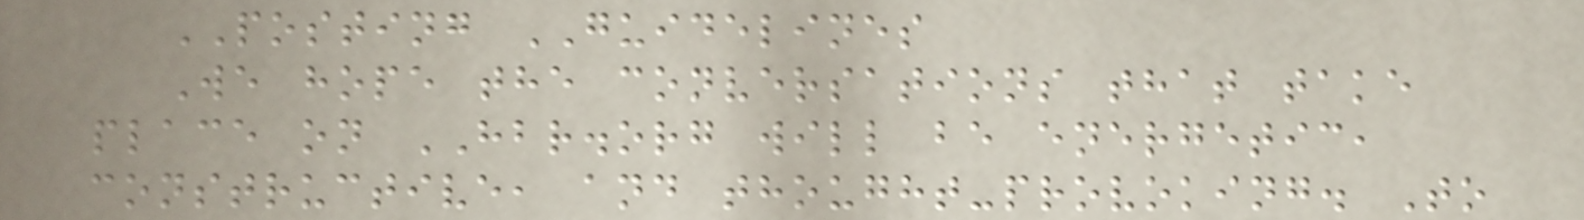POSTING GUIDELINES
We hope the conversations that take
place on HBR.org will be energetic,
constructive, and thought-provoking. To
